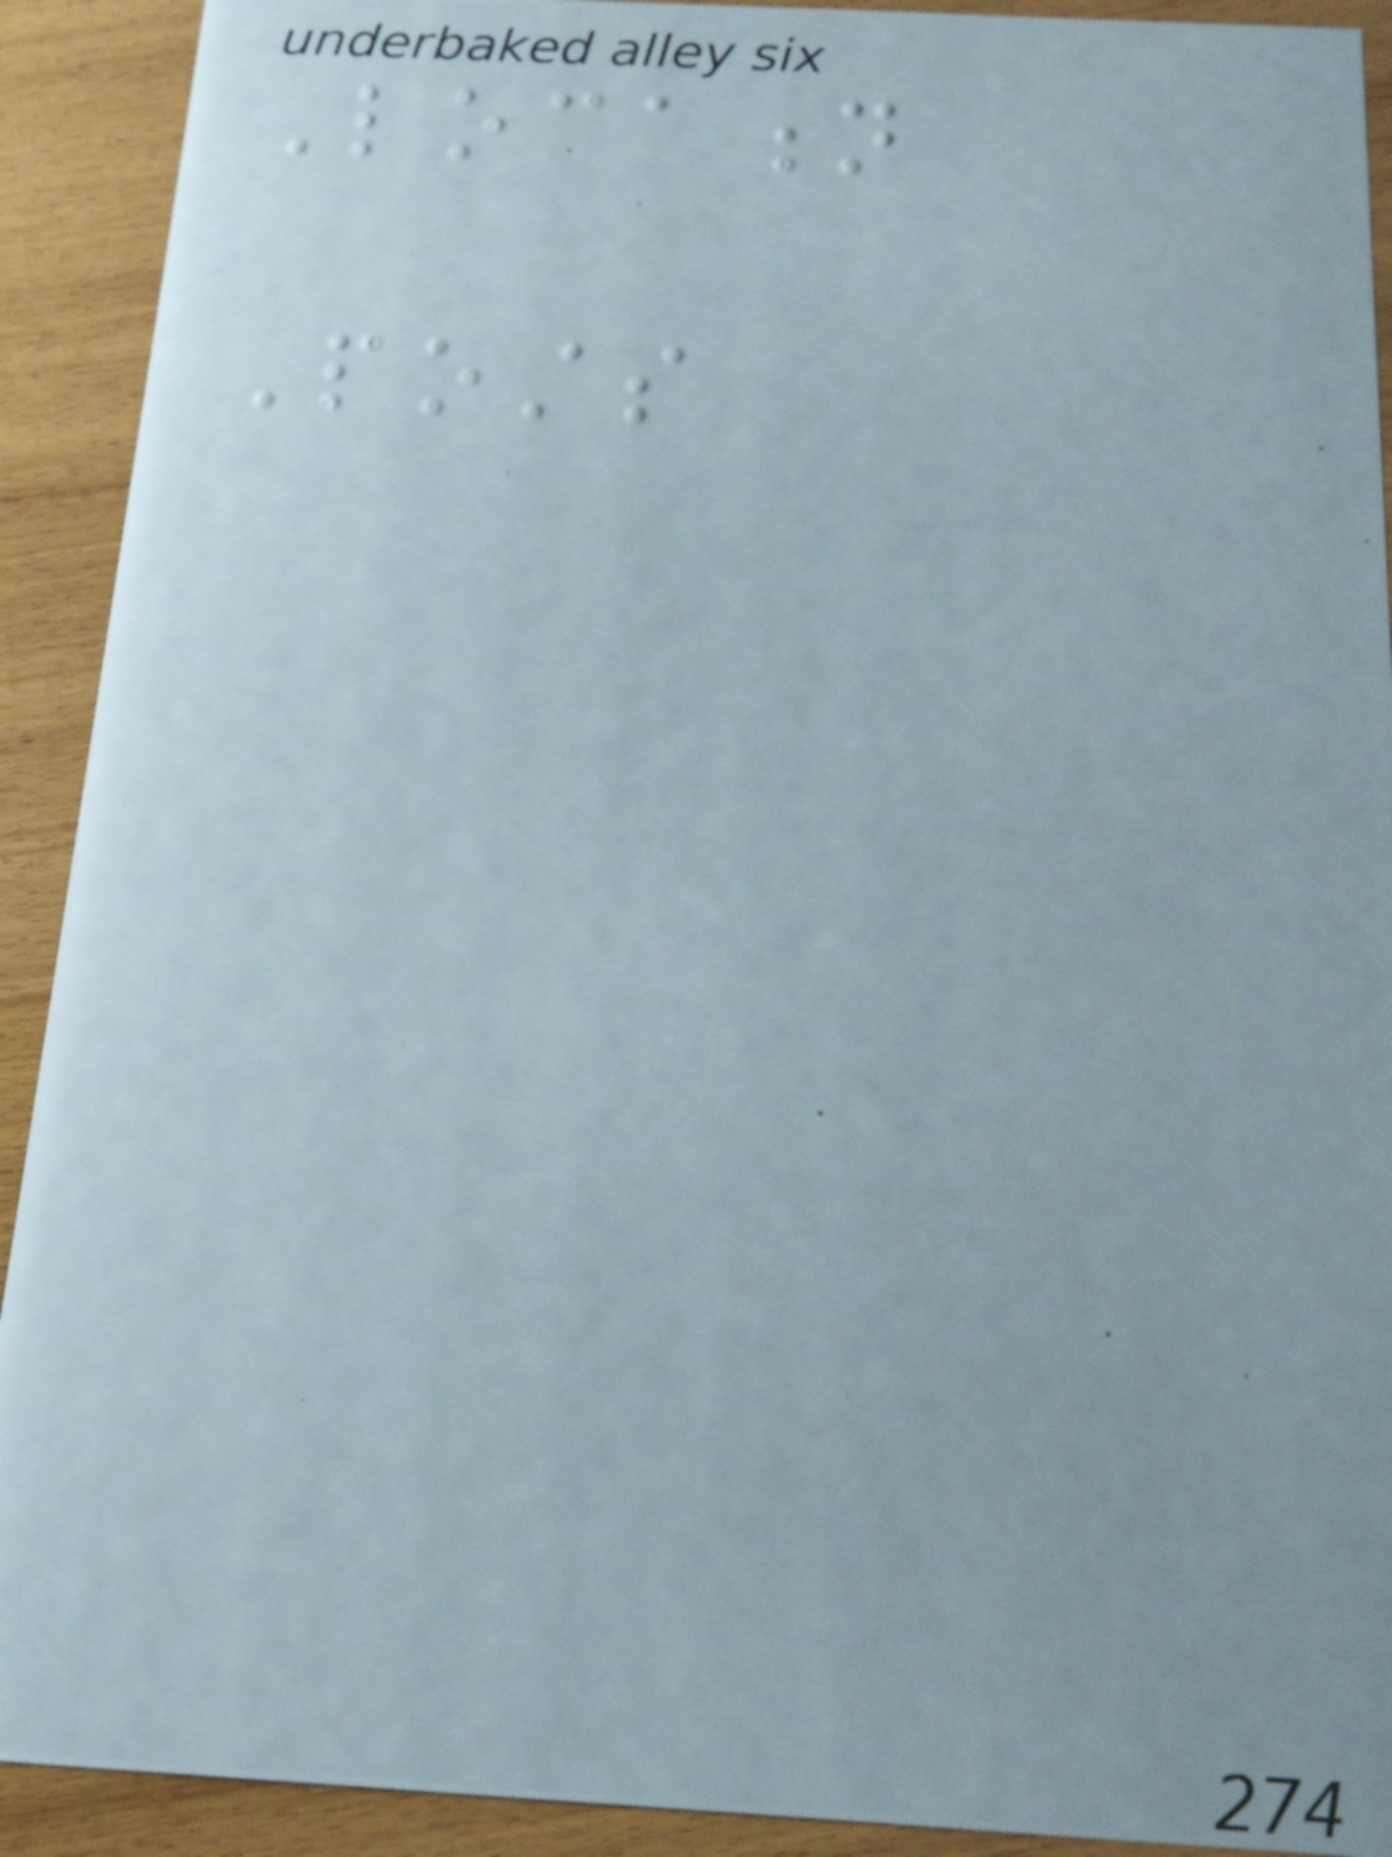Location
Posts
